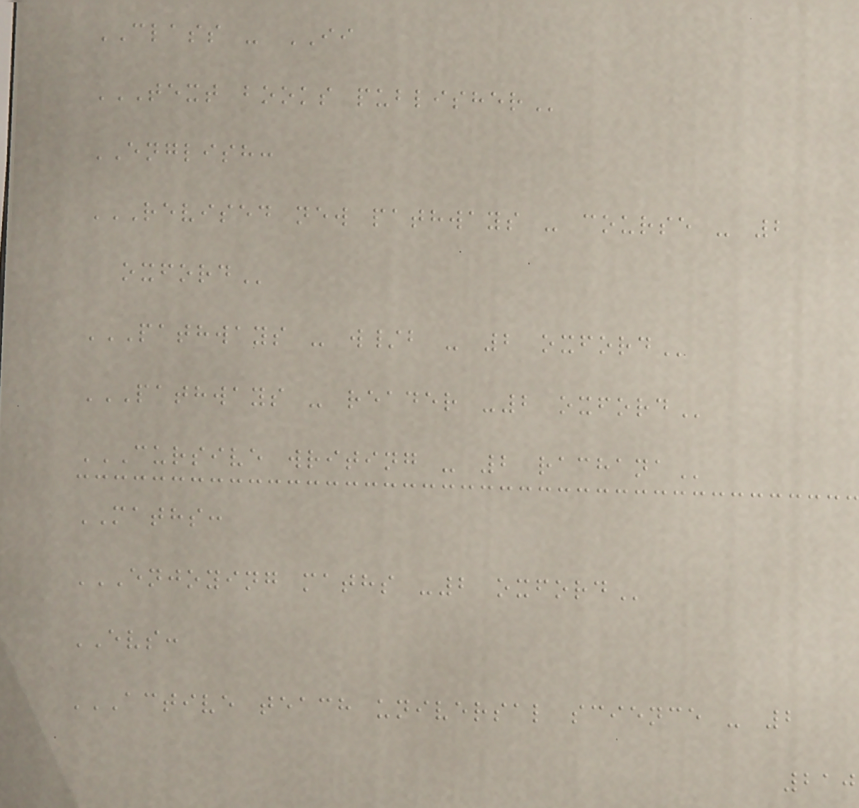CLASS - II
TEXT BOOKS PUBLISHER
ENGLISH:
REVISED NEW PATHWAYS - COURSE - 2
OXFORD
PATHWAYS - W/B - 2 OXFORD
PATHWAYS - READER -2 OXFORD
CURSIVE WRITING - 2 RACHANA
MATHS:
ENJOYING MATHS -2 OXFORD
EVS:
ACTIVE TEACH UNIVERSAL SCIENCE - 2
210
